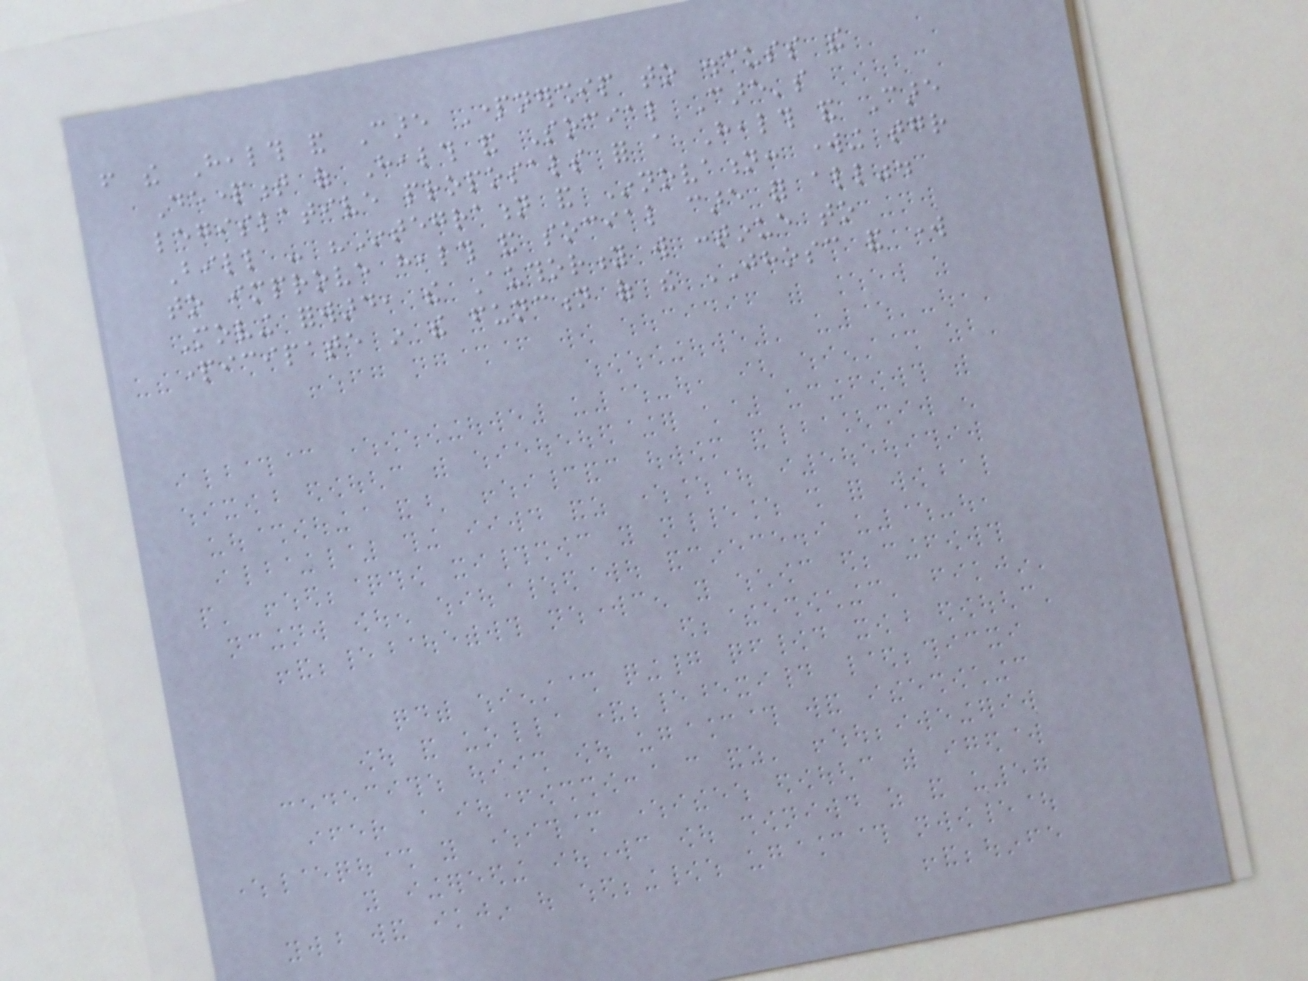from the Health and Care Partnership to discuss the
Department of Health and Social Care's
legislative proposals for a Health and Care
Bill - "Integration and Innovation: working together
to improve health and social care for all".
Moving forward, the Authority will continue to
participate in the function of the JHOSC and work
